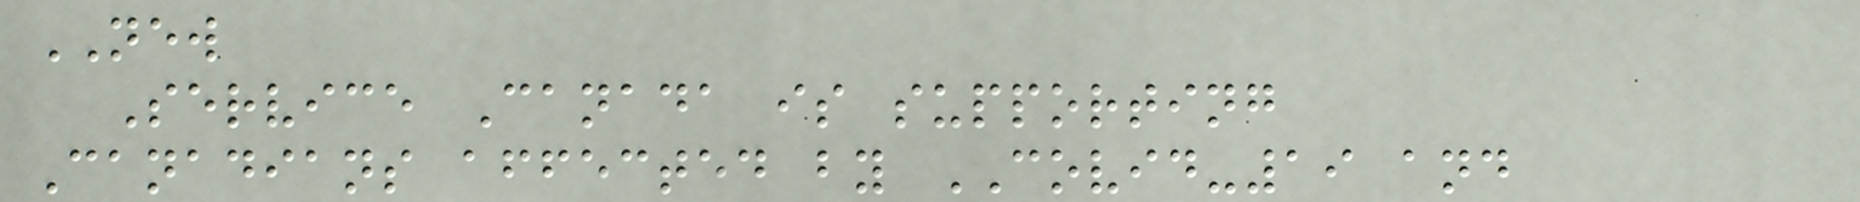NEW
Service Canada is supporting
Canadians affected by COVID-19 and
